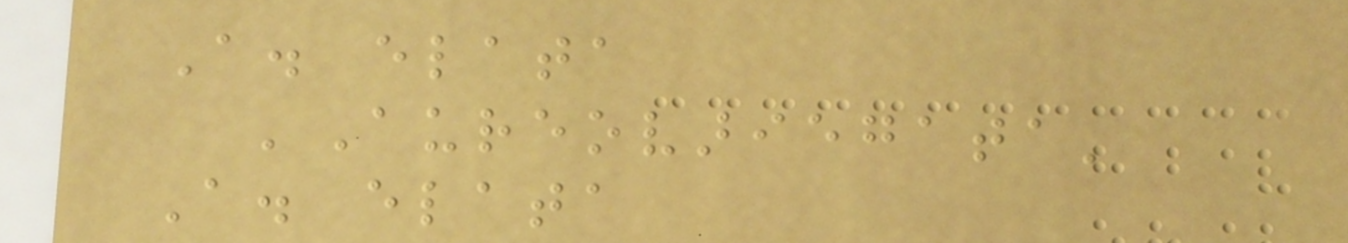A. elata
'Aureovariegata'
A. elata
